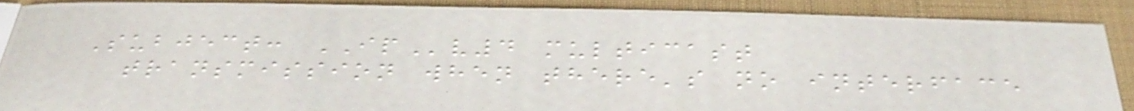Subject: IPv4 multicast
transmission when there's no interface
